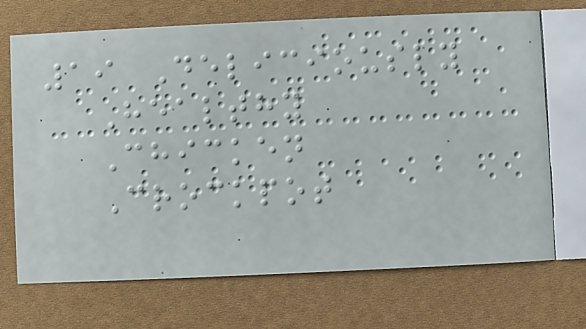19 Deliciously
Healthy
Chicken
Crockpot
